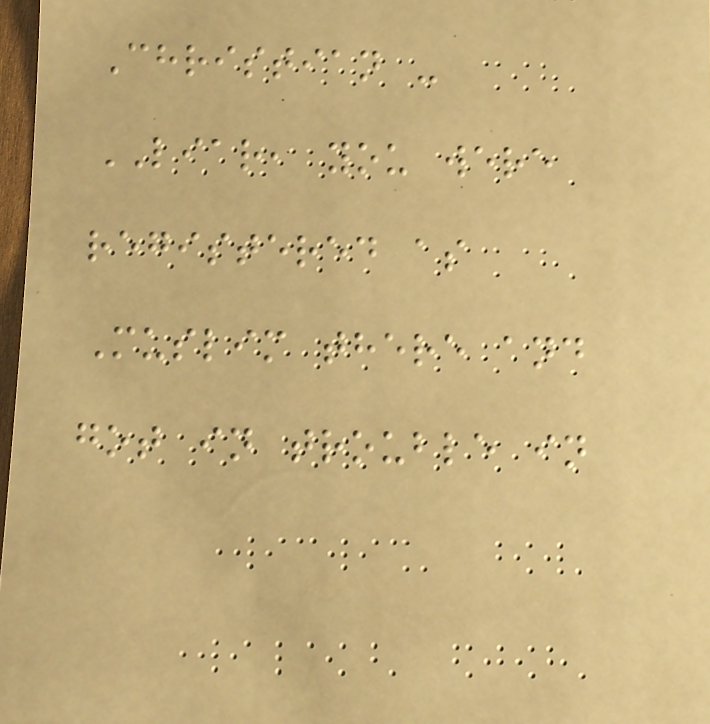Christian -
LIAR, you were
registered as
Muslim there and
got in trouble in
